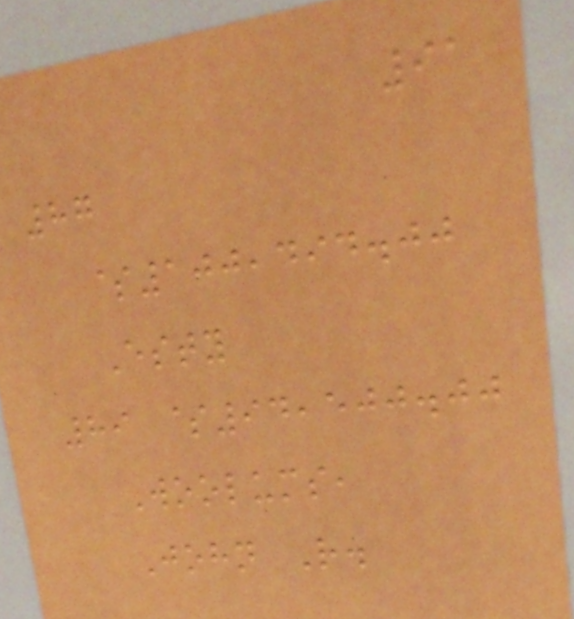91
87
$100,494.00
Esty
89 $94,500.00
Woolums,
John R.
